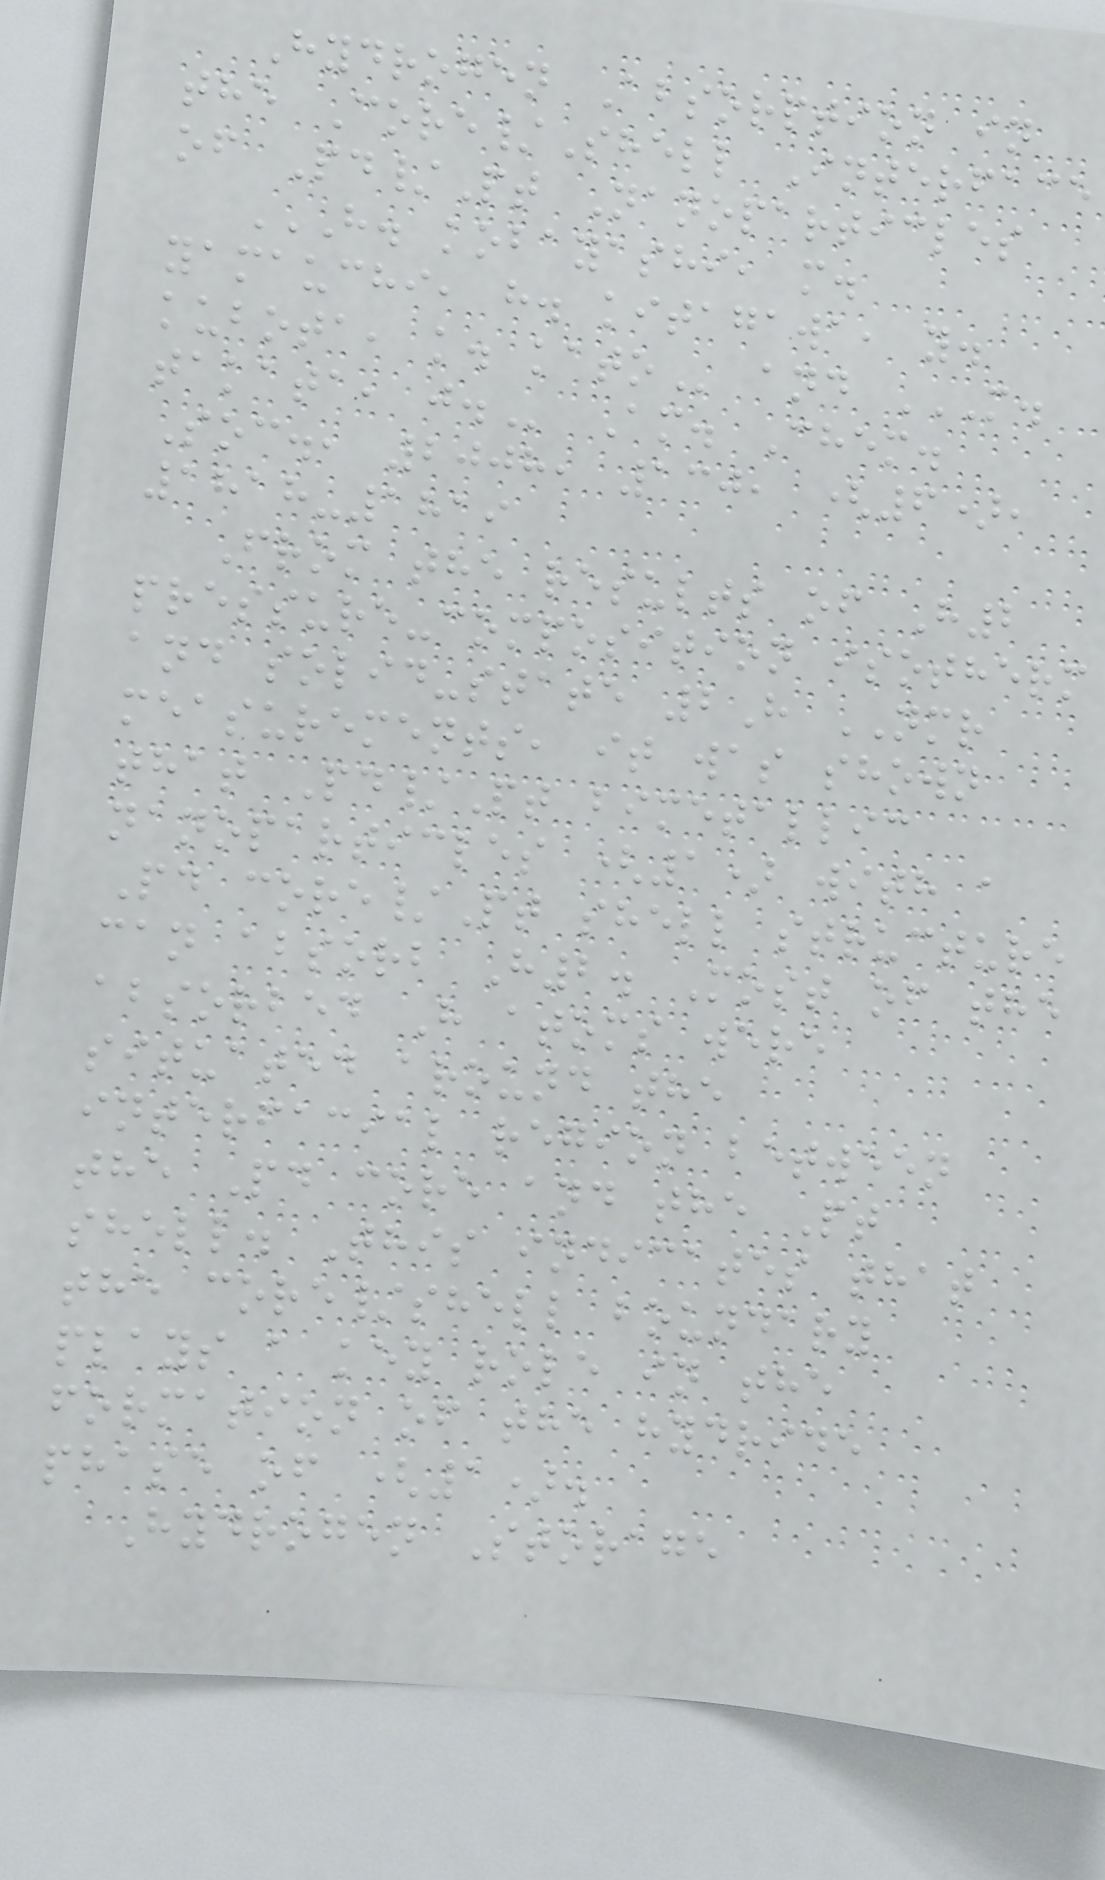Hydrogen Absorption in
the Core/Shell Interface
of Pd/Pt Nanoparticles
H. KOBAYASHI, M.
YAMAUCHI, H. KITAGAWA, Y.
KUBOTA, K. KATO and M.
TAKATA, J. Am. Chem.
Soc., 2008, 130, (6),
1818-1819
From the results of H2
pressure-composition isotherm
and solid-state 2H NMR
measurements, it was shown
that Pd/Pt bimetallic
nanoparticles (1) with a
Pd core/Pt shell structure
can absorb H2. Most of the
absorbed H atoms were
situated around the
interfacial region between
the Pd core and the Pt
shell. This indicates that
the core/shell boundary
plays a key role in the
formation of the hydride
phase of (1).
Hydrogen Storage
